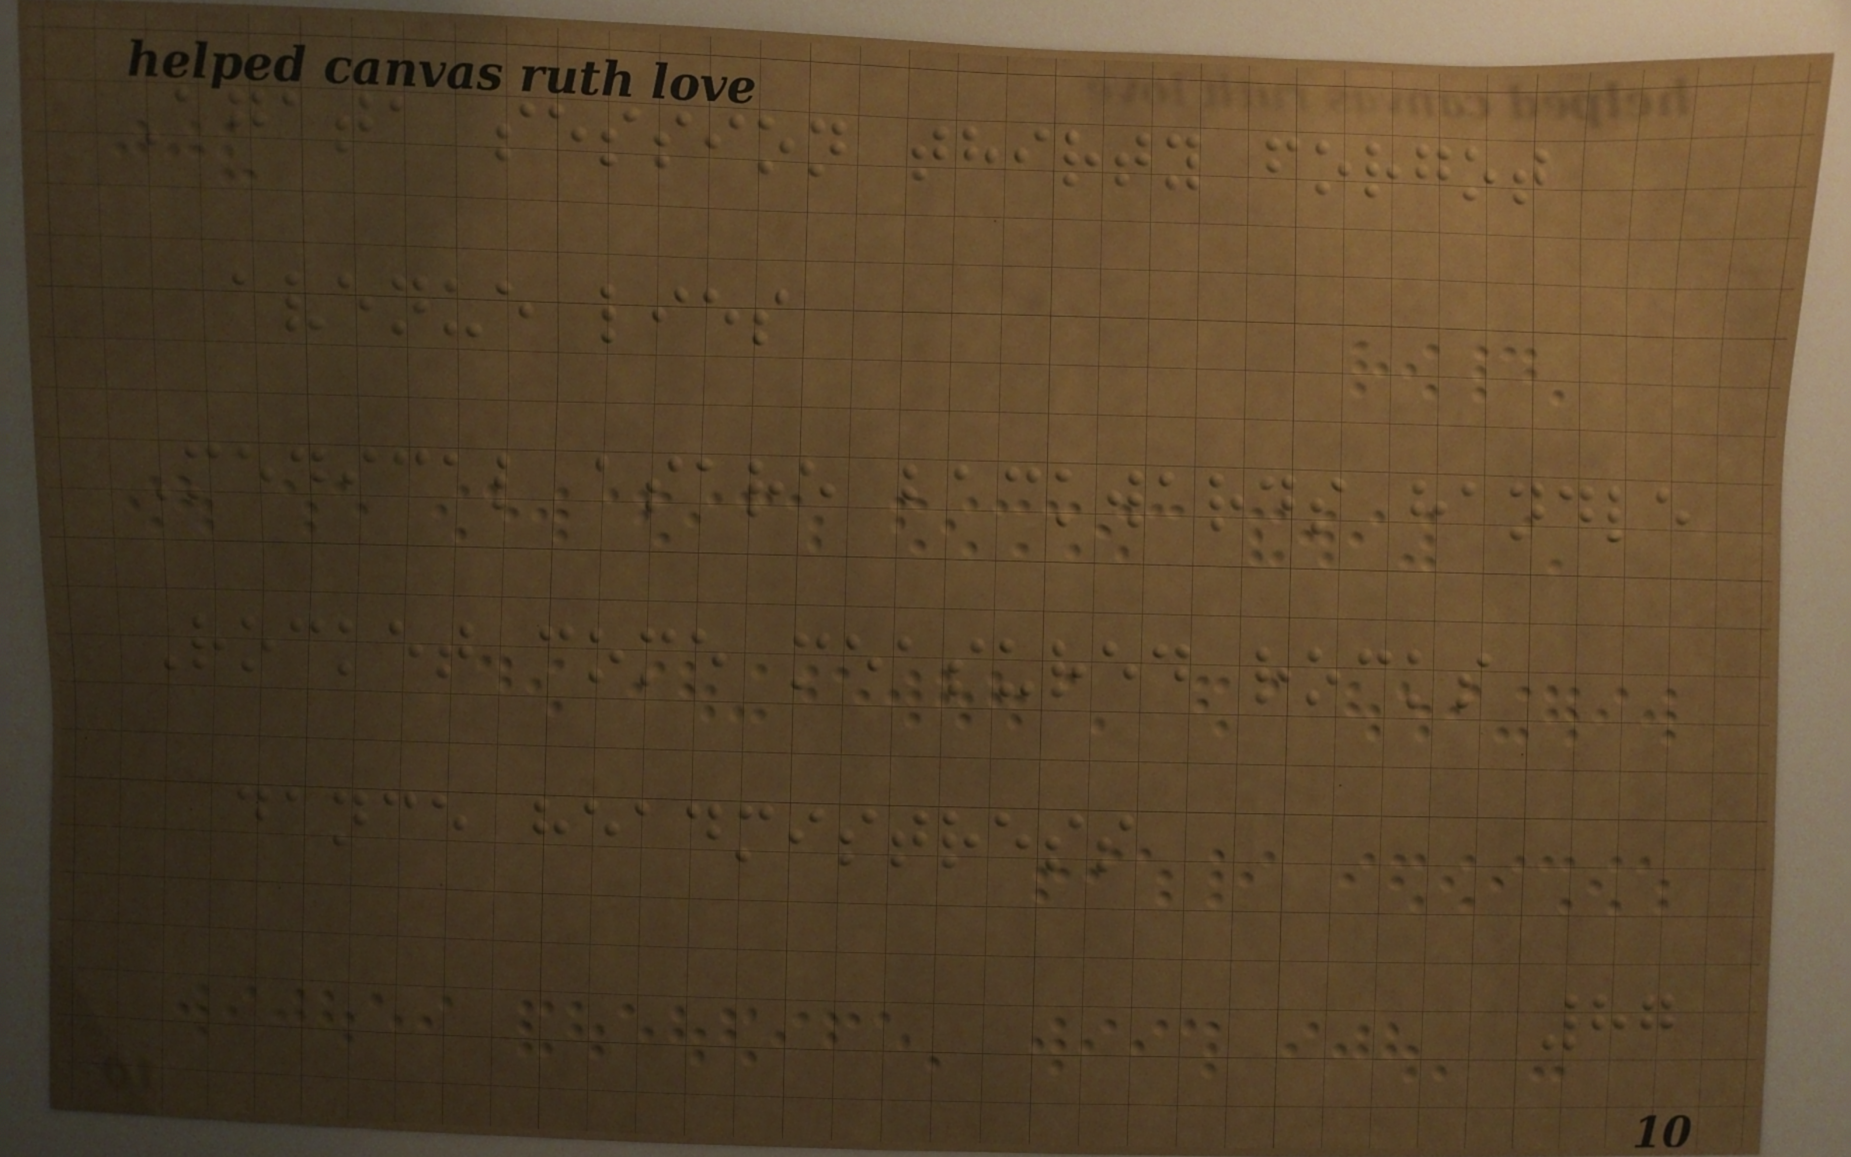Agata session thirty forgot
avenue lies
Medical asare backwards handle
Rocket come measured rocks
dance headmistress
87
